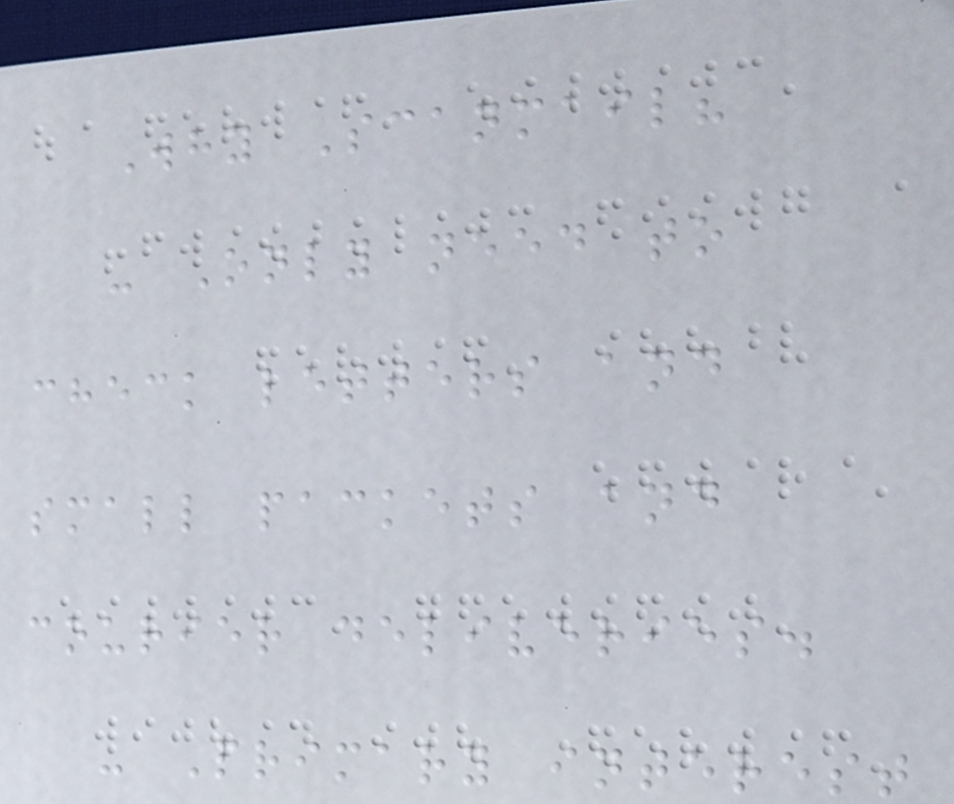Why Scanmail?
- Only need to
check letters and
small packets and
courier deliveries.
- Primary interest
